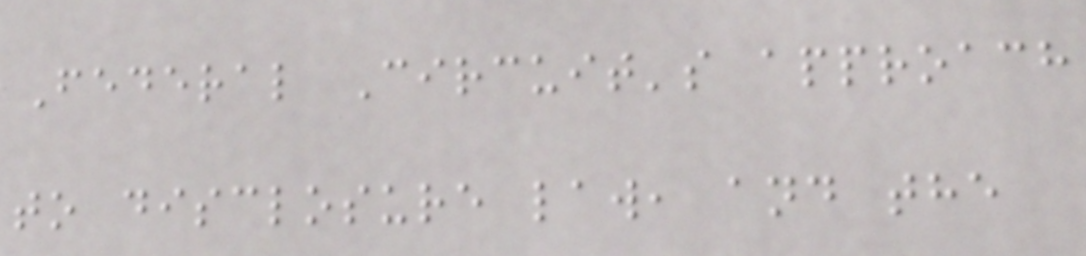Federal Circuit's approach
to disclosure law, and the
